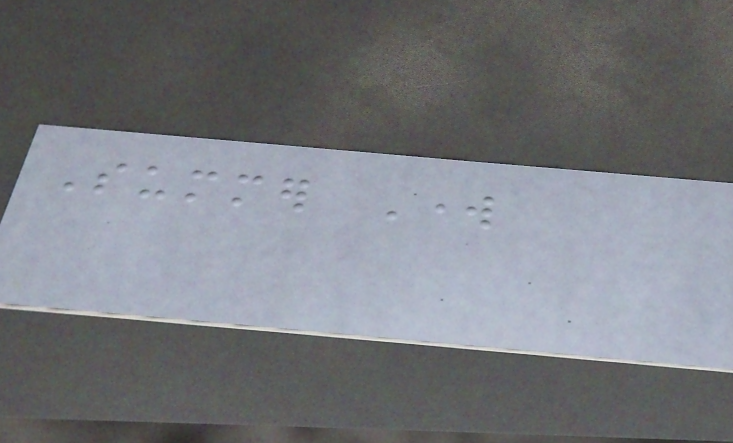Summer Work
